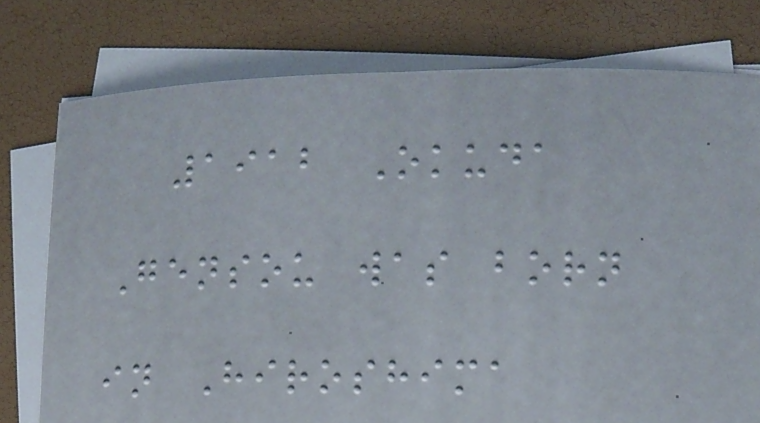1912 Okuda
Gensou was born
in Hiroshima
